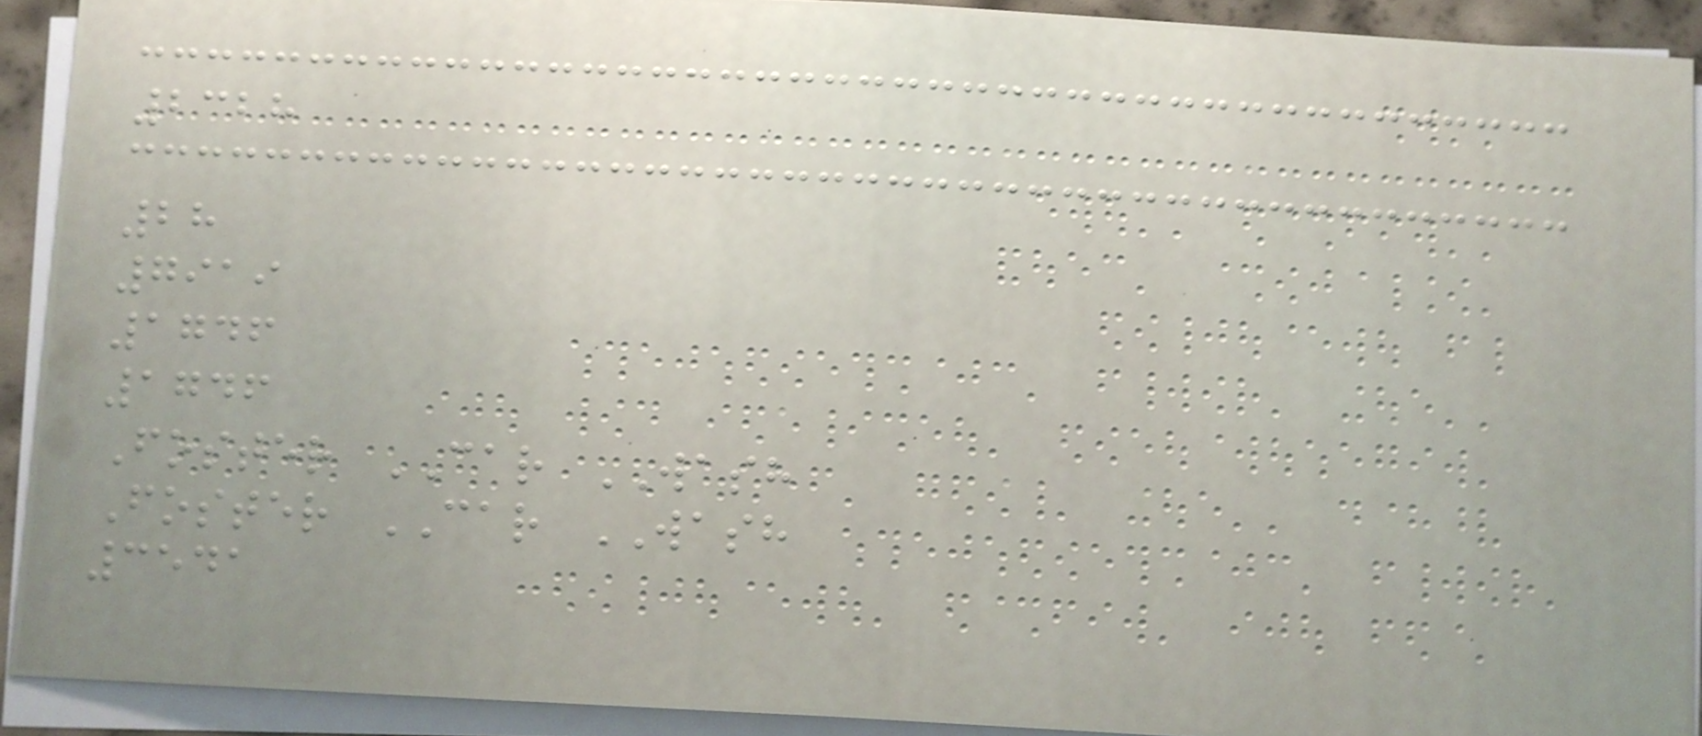2328
28
7919
1746
1746
Foster CAR WASH
Foster CAR WASH
3541
